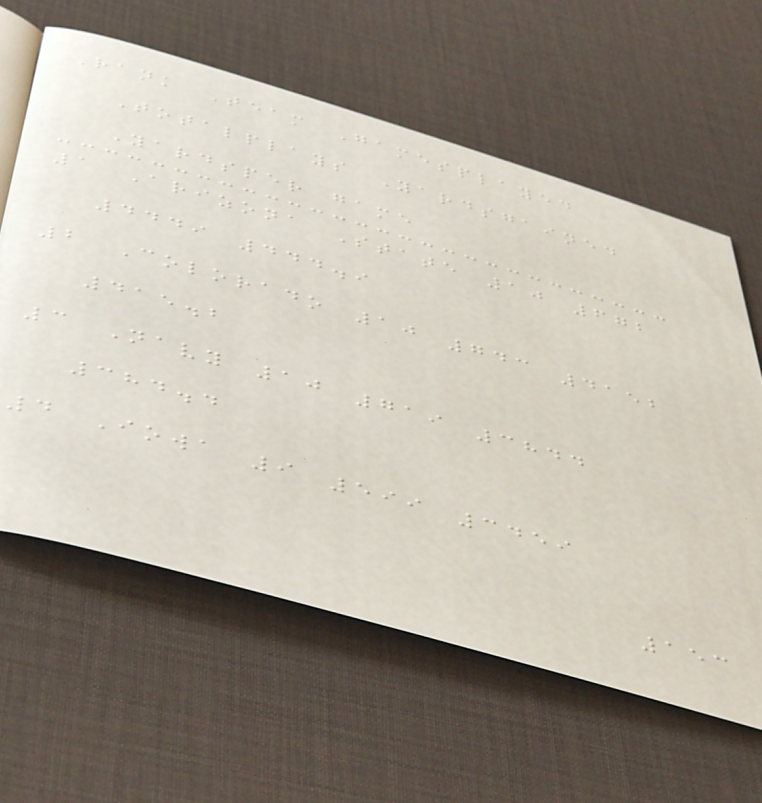Rank Team Gamesplayed
Totalplays Yardsgained
Yardsper game
1 Arizona State 10 672
4449 444.9
2 Colorado 10 743 4152
415.2
3 Navy 10 719 3844
384.4
4 Iowa 9 599 3459
153
